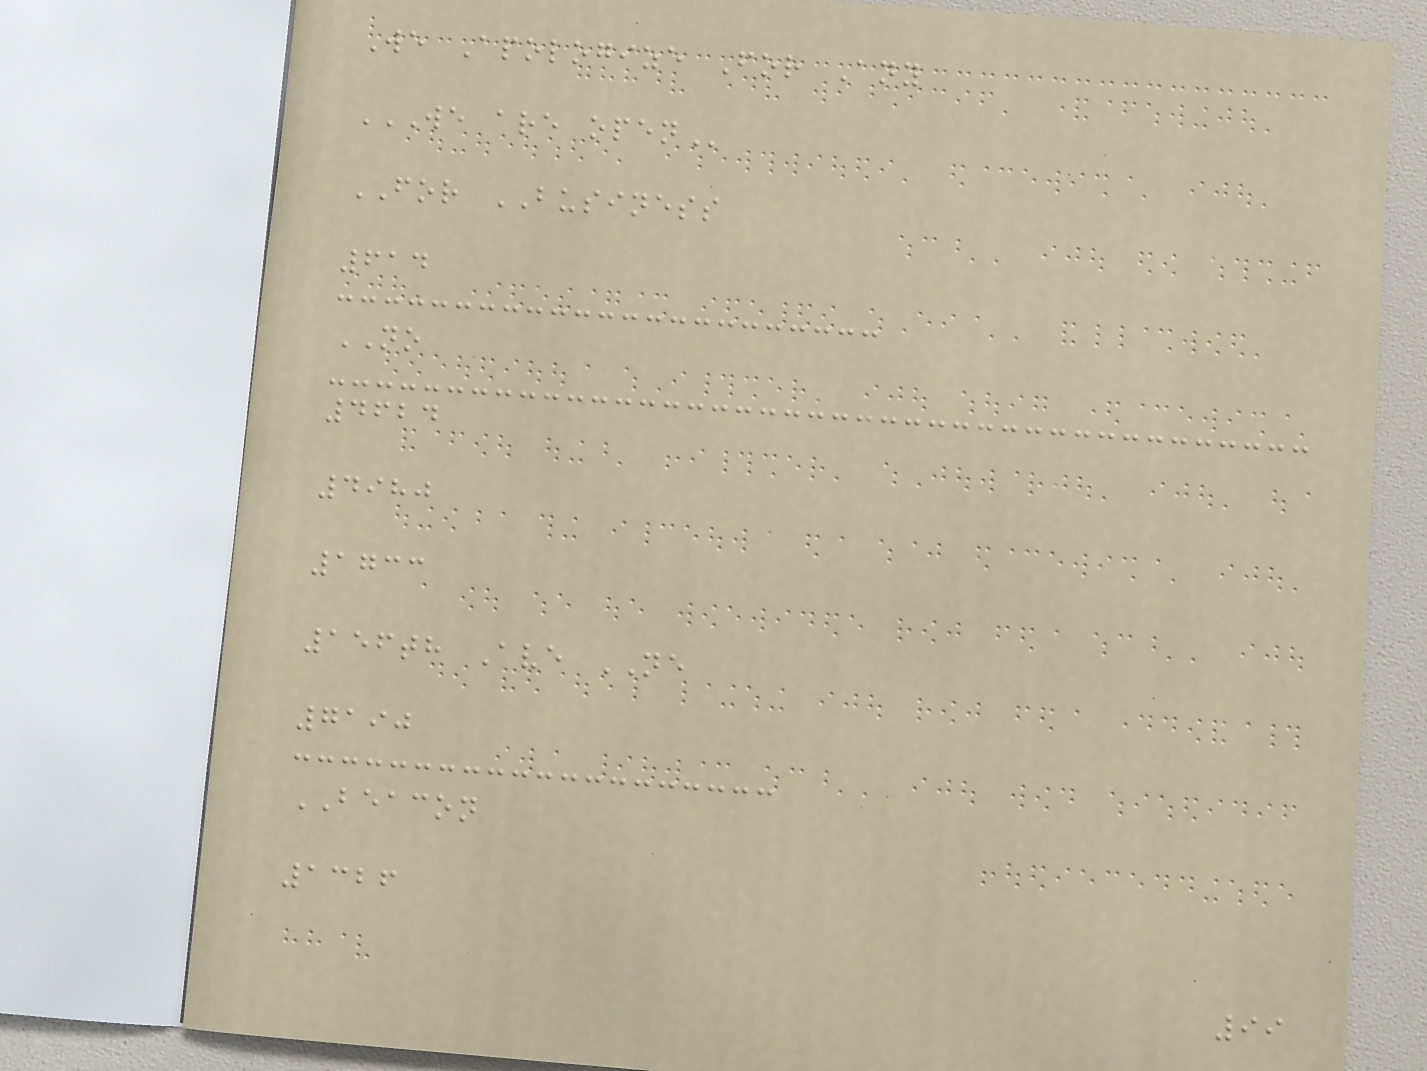We Apologize For Any
WE ARE OPEN
FOR BUSINESS
614
NO
4624
4980
1733
156th Ave NE
7190
BEACON
1326
99
